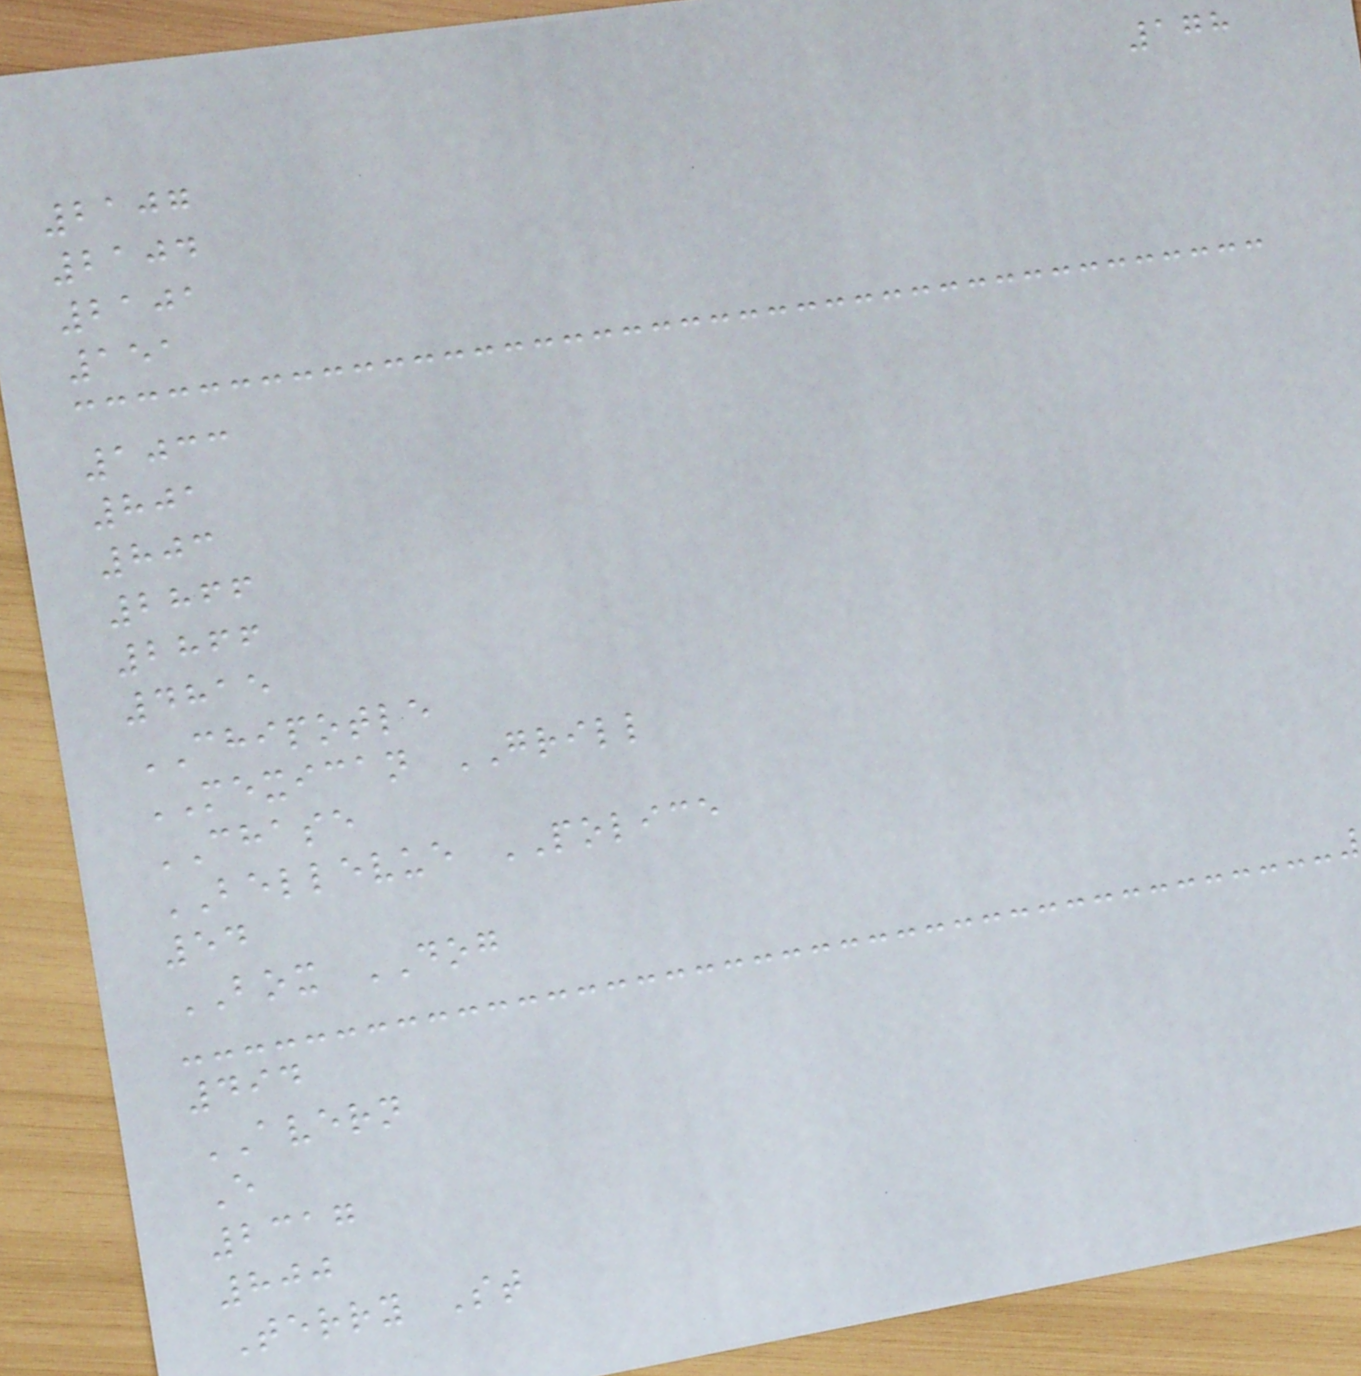178
2107
2104
2101
151
1033
801
803
2866
2866
4815
CHIPOTLE
MEXICAN GRILL
CHASE
BELLEVUE POLICE
54
BOX DOG
494
AVERN
E
2317
800
Terry St
